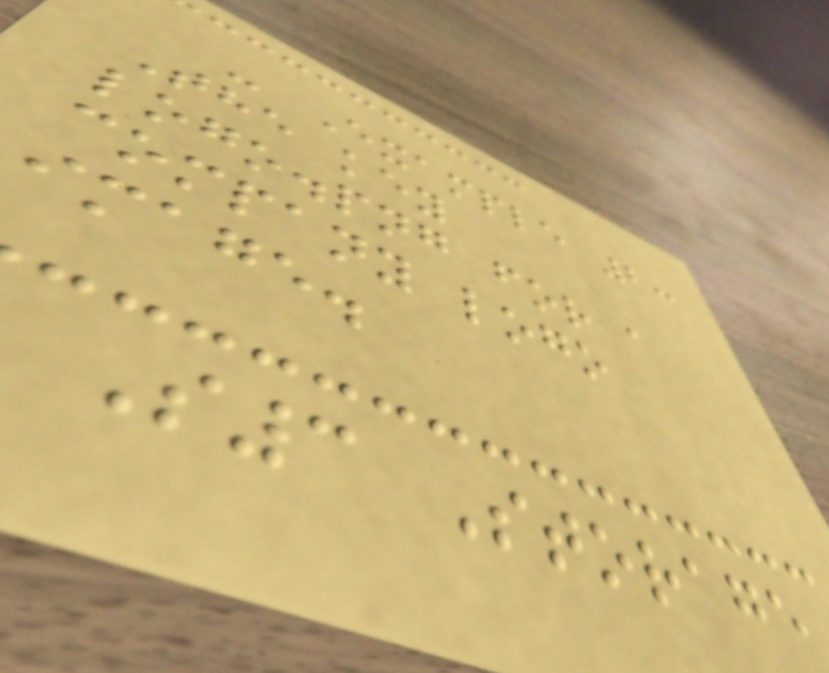- Example 2:
The key
logo.png for a
company logo
image.
S3 Storage
